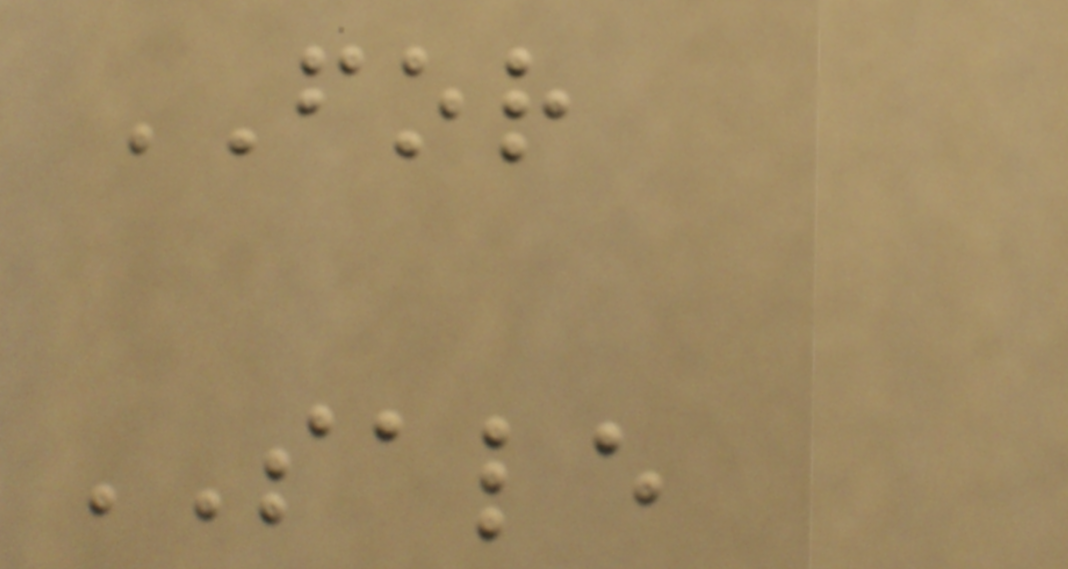FOR
SALE
